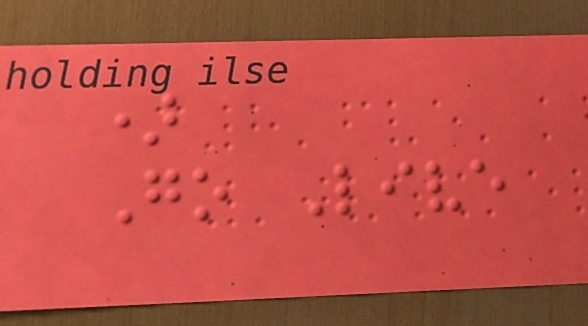)
Go Live
